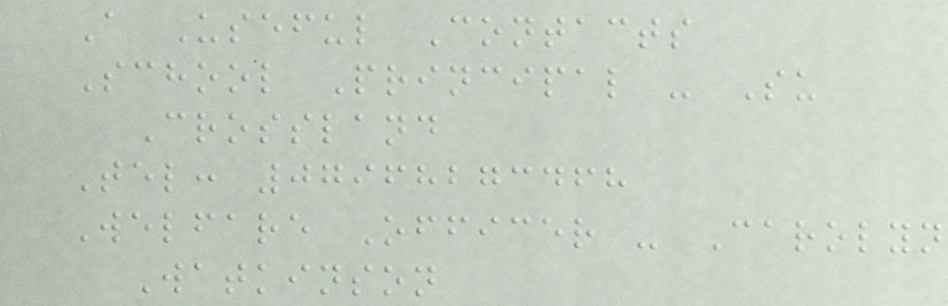A Useful Contacts
School Principal - Su
Crossland
Tel: 07968273468
Welfare Officer - Carolyn
Watkinson
